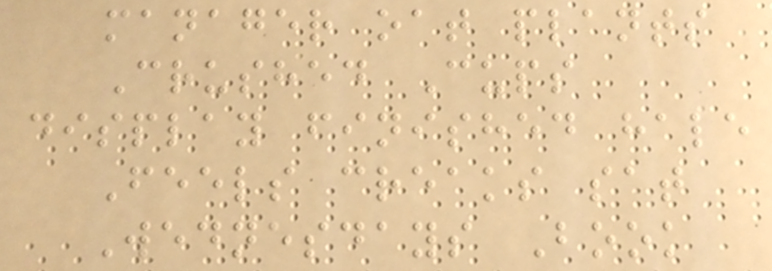manager oat plants
Crushed Cups
display finished hale
Feels creaks sat
Wednesdays Book
